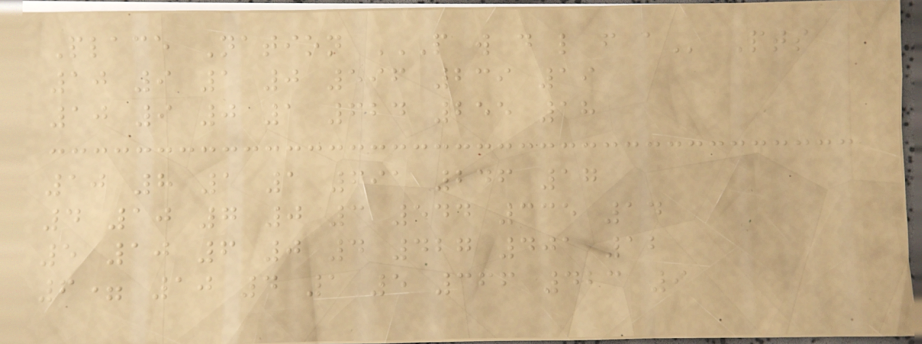Place Nation P W D L F A Pts
10 9 1 0 596 239 19
10 9 0 1 624 255 18
10 8 1 1 691 246 17
4 10 7 0 3 544 335 14
5 10 6 0 4 427 401 12
6= 10 4 1 5 366 423 9
